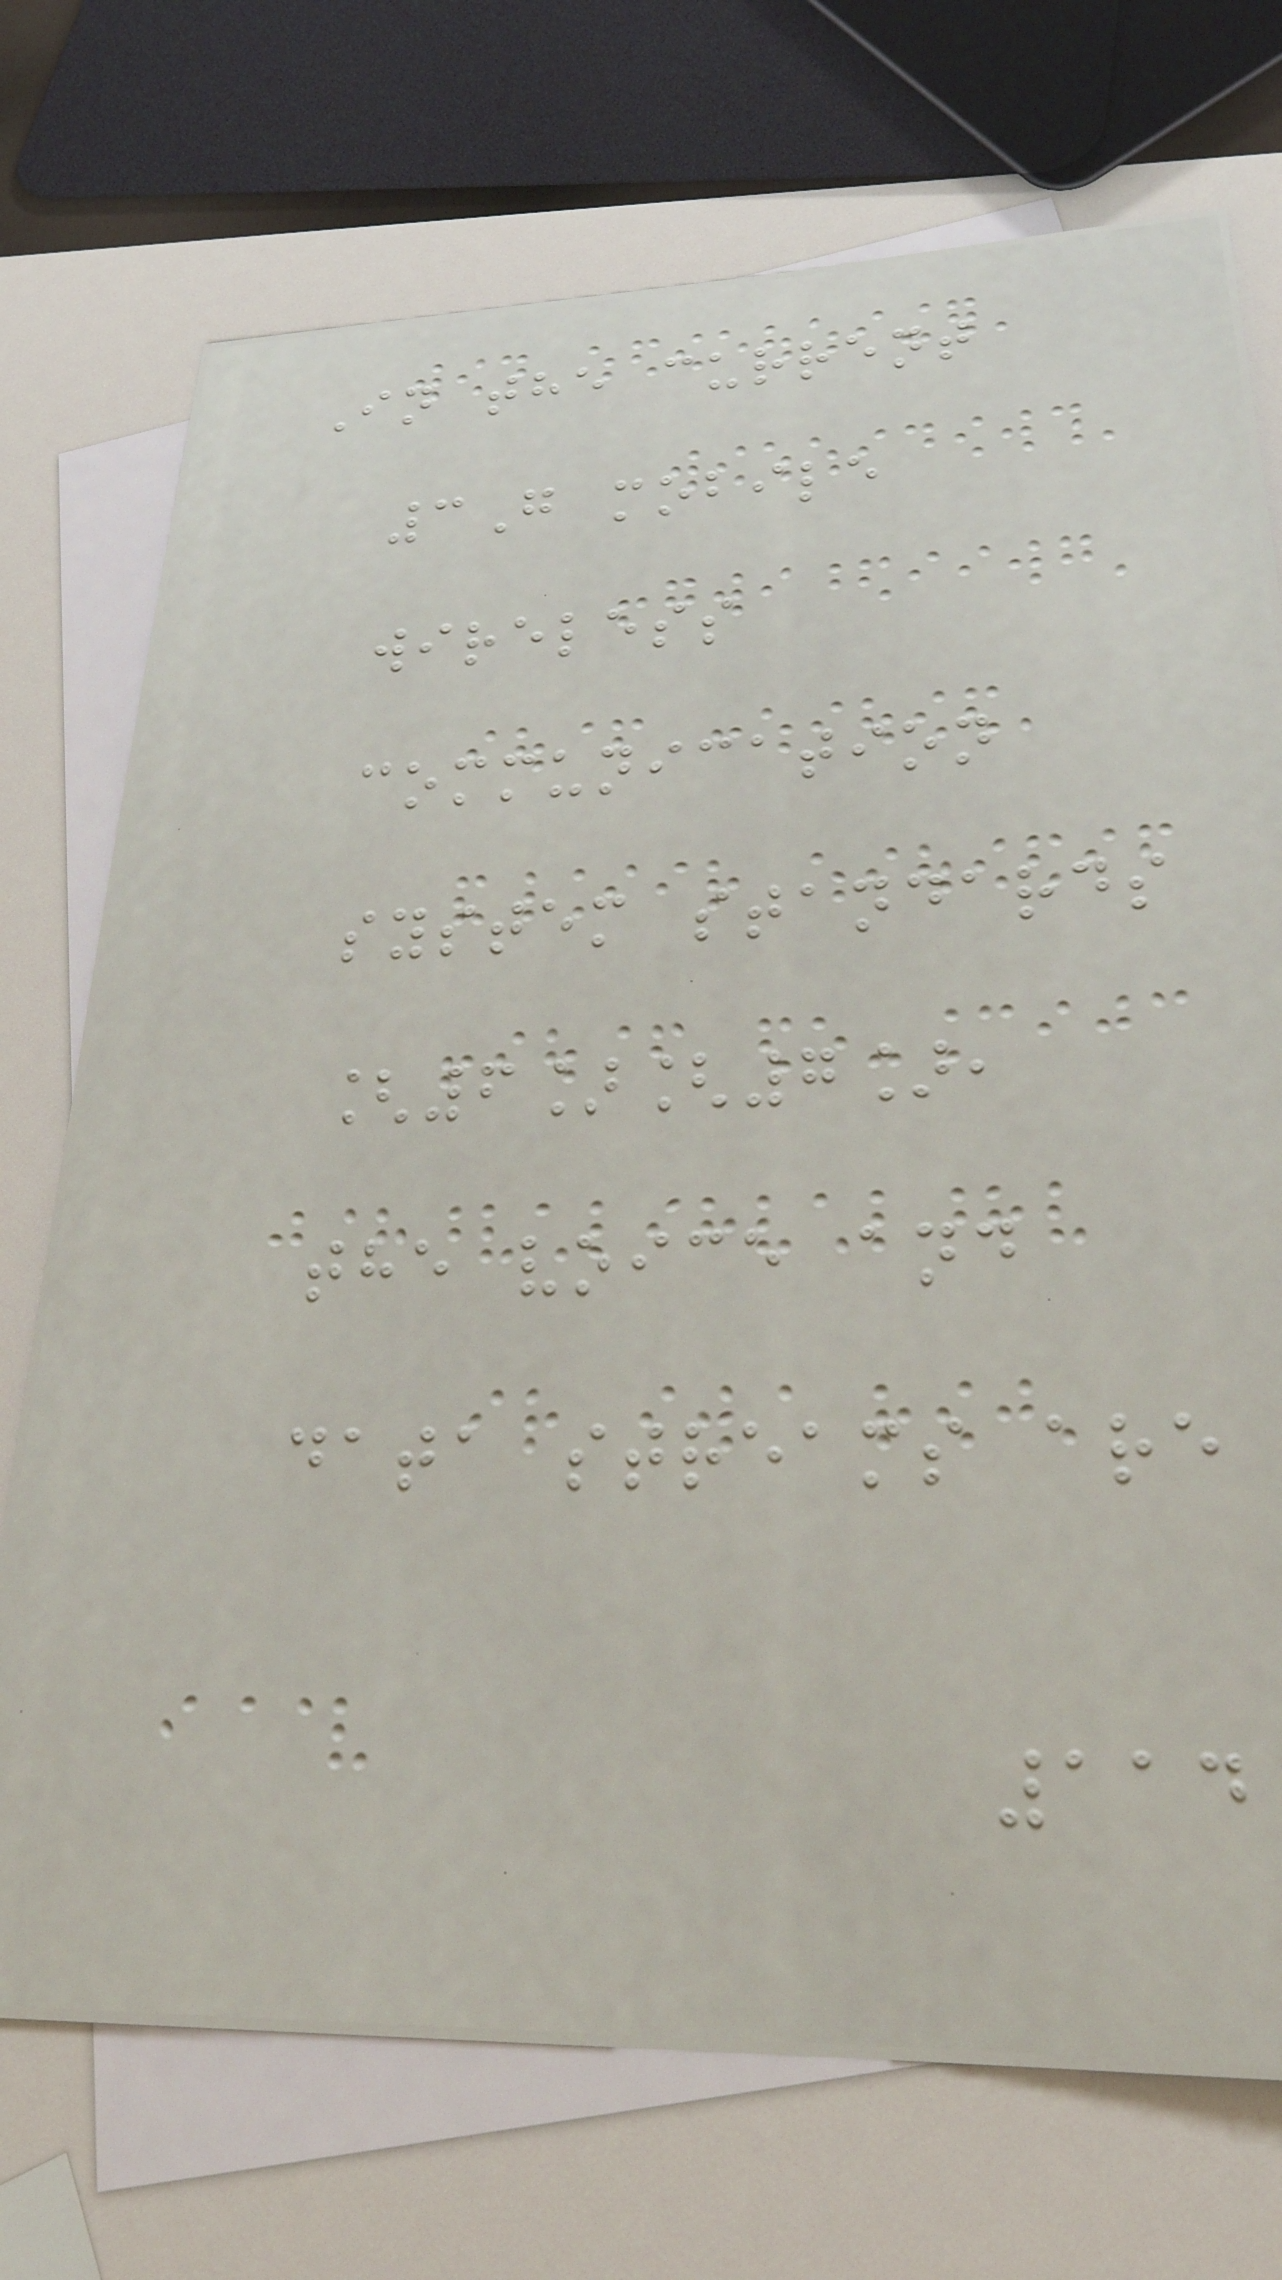In the current
3G mobile
wireless
communication
system standards
[6][7],
the voice and
data streams are
114
